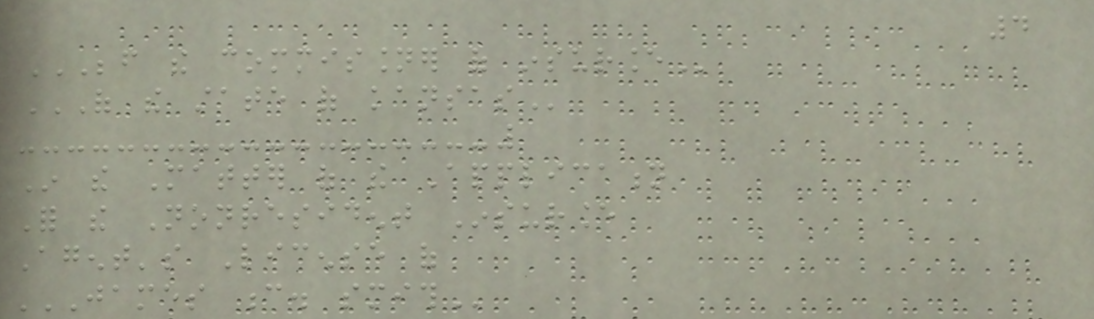4
BEFORE THE COMMISSIONER OF INSURANCE
OF THE STATE OF KANSAS
In the Matter of the Application
For the Nonresident Insurance
Agent's License of
JAMES C. SMITH
